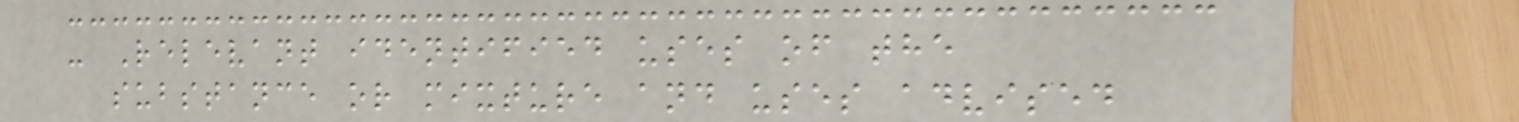- Relevant identified uses of the
substance or mixture and uses advised
